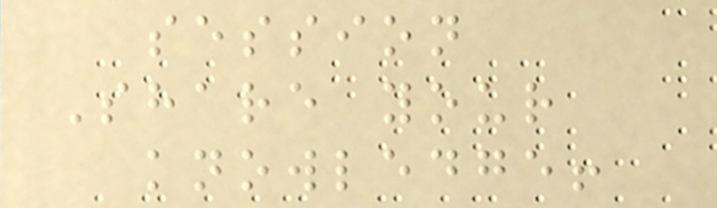session
Share your
knowledge!
